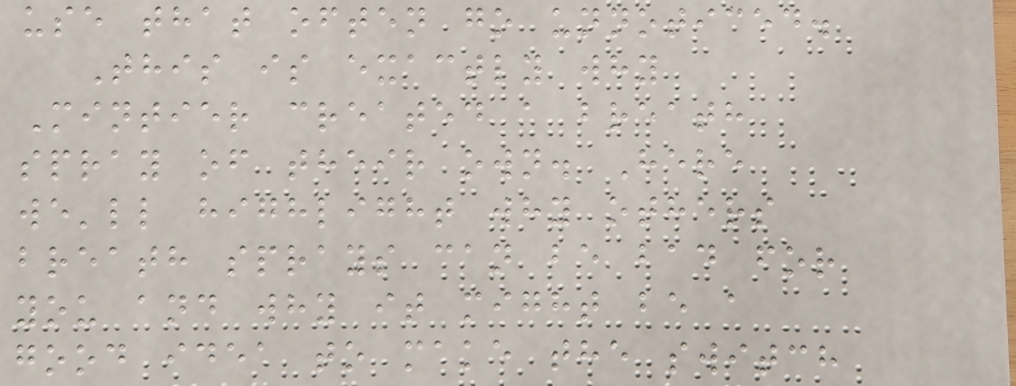use that often go unnoticed.
This is exactly why
Mintier created a breath
spray of their own. Here
we'll highlight why others
breath sprays can be bad for
you and why it might be a
good idea to make the switch
